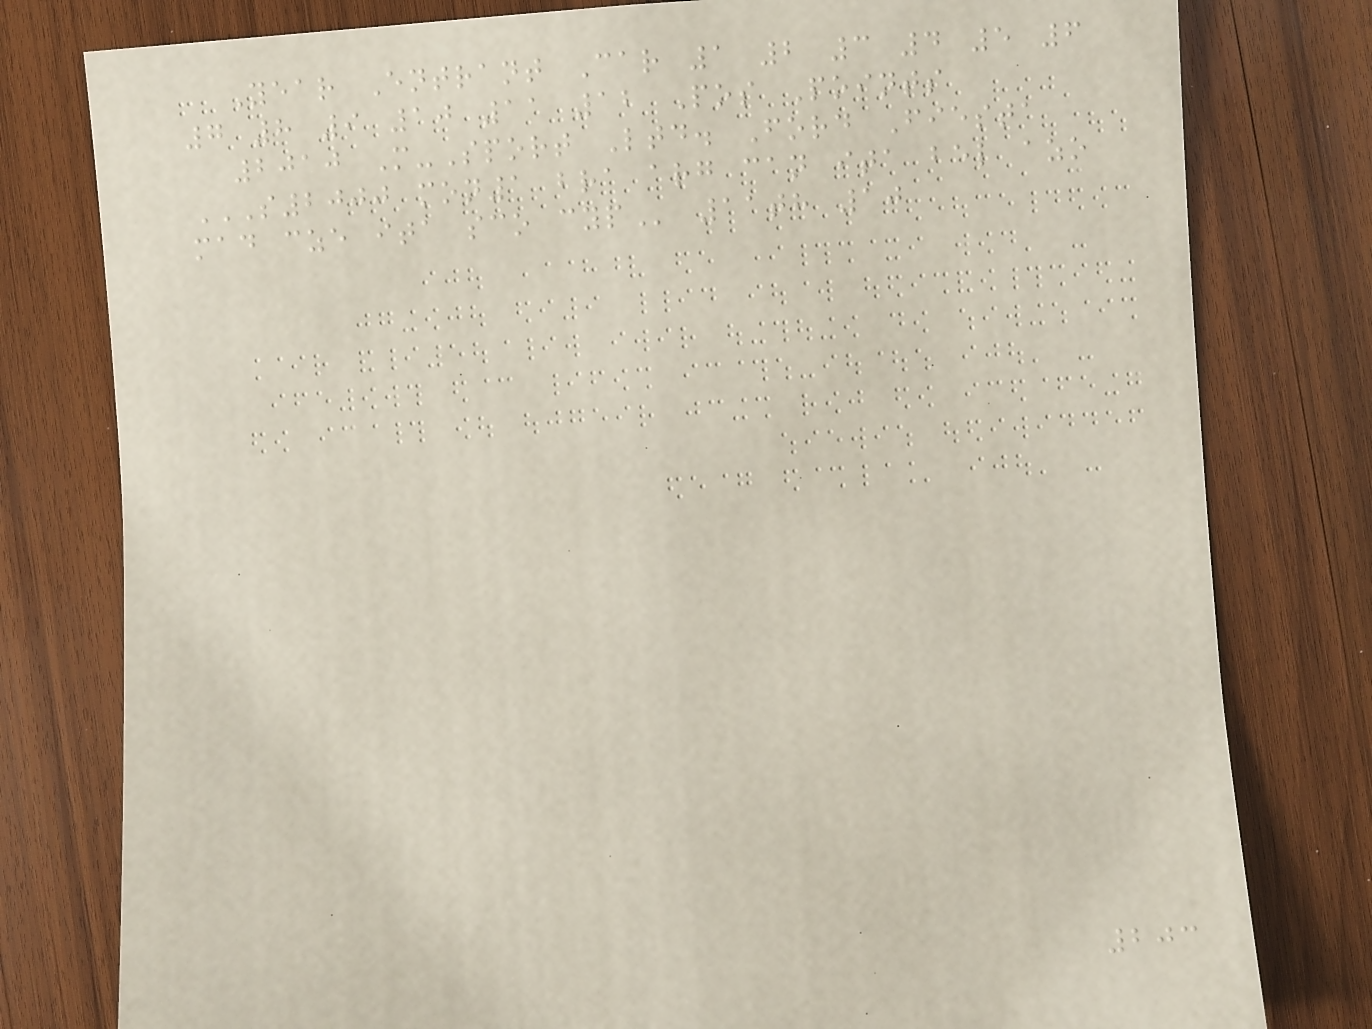Year Entrant Car 1 2 3 4 5 6
7 8 9 10 11 12 Pos Points
2010 M-Sport Ltd. Ford Fiesta
S2000 MON1 BRA ARG CAN ITA BEL AZO
MAD CZE ITA SCO CYP 11th 10
203
